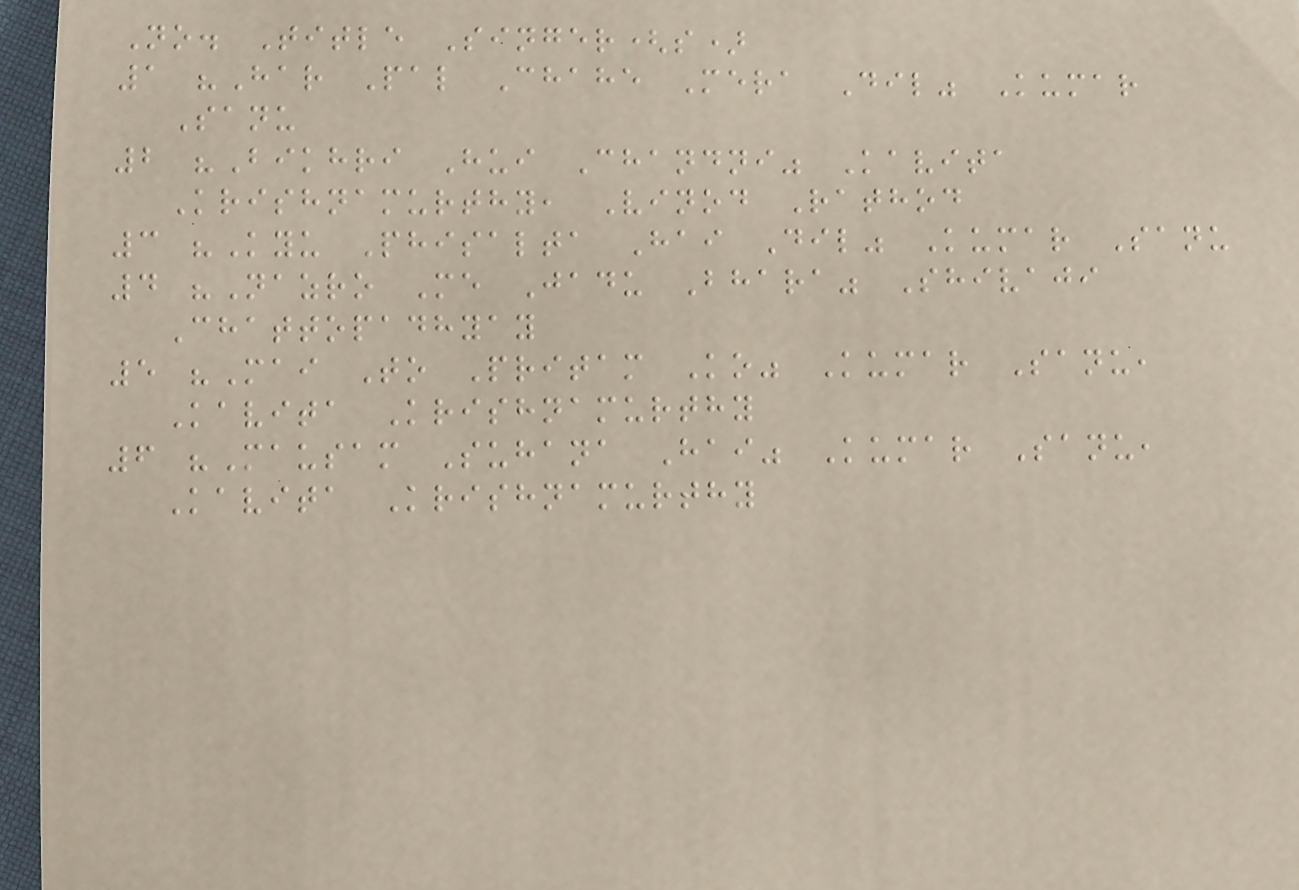No. Title Singer(s)
1 "Har Pal Chahe Mera Dil" Kumar
Sanu
2 "Bikhri Hui Chandni" Kavita
Krishnamurthy, Vinod Rathod
3 "Kyu Phisalta Hai Dil" Kumar Sanu
4 "Nazro Me Jadu Bhara" Shivaji
Chattopadhyay
5 "Mai To Pritam Ko" Kumar Sanu,
Kavita Krishnamurthy
6 "Mausam Suhana Hai" Kumar Sanu,
Kavita Krishnamurthy
